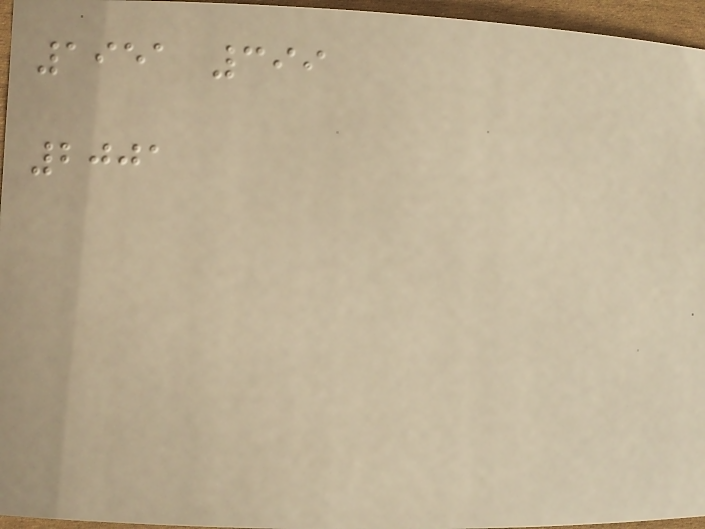1951 399
2001
